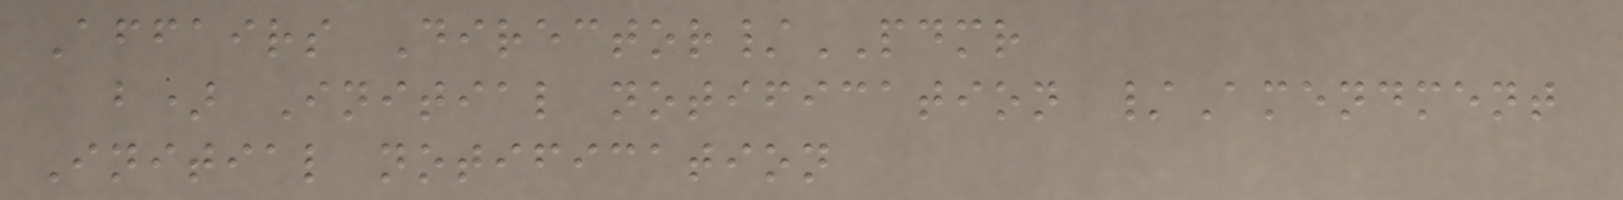Affairs Director/PDMR
b) Initial notification /Amendment
Initial notification
